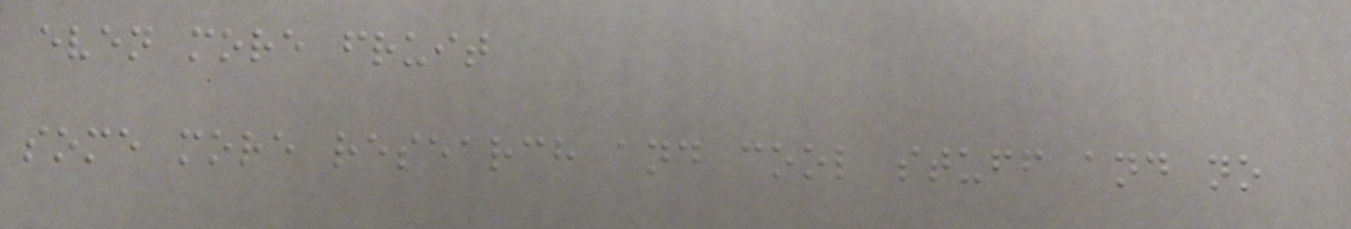even more fruit
some more research and cool stuff and no
